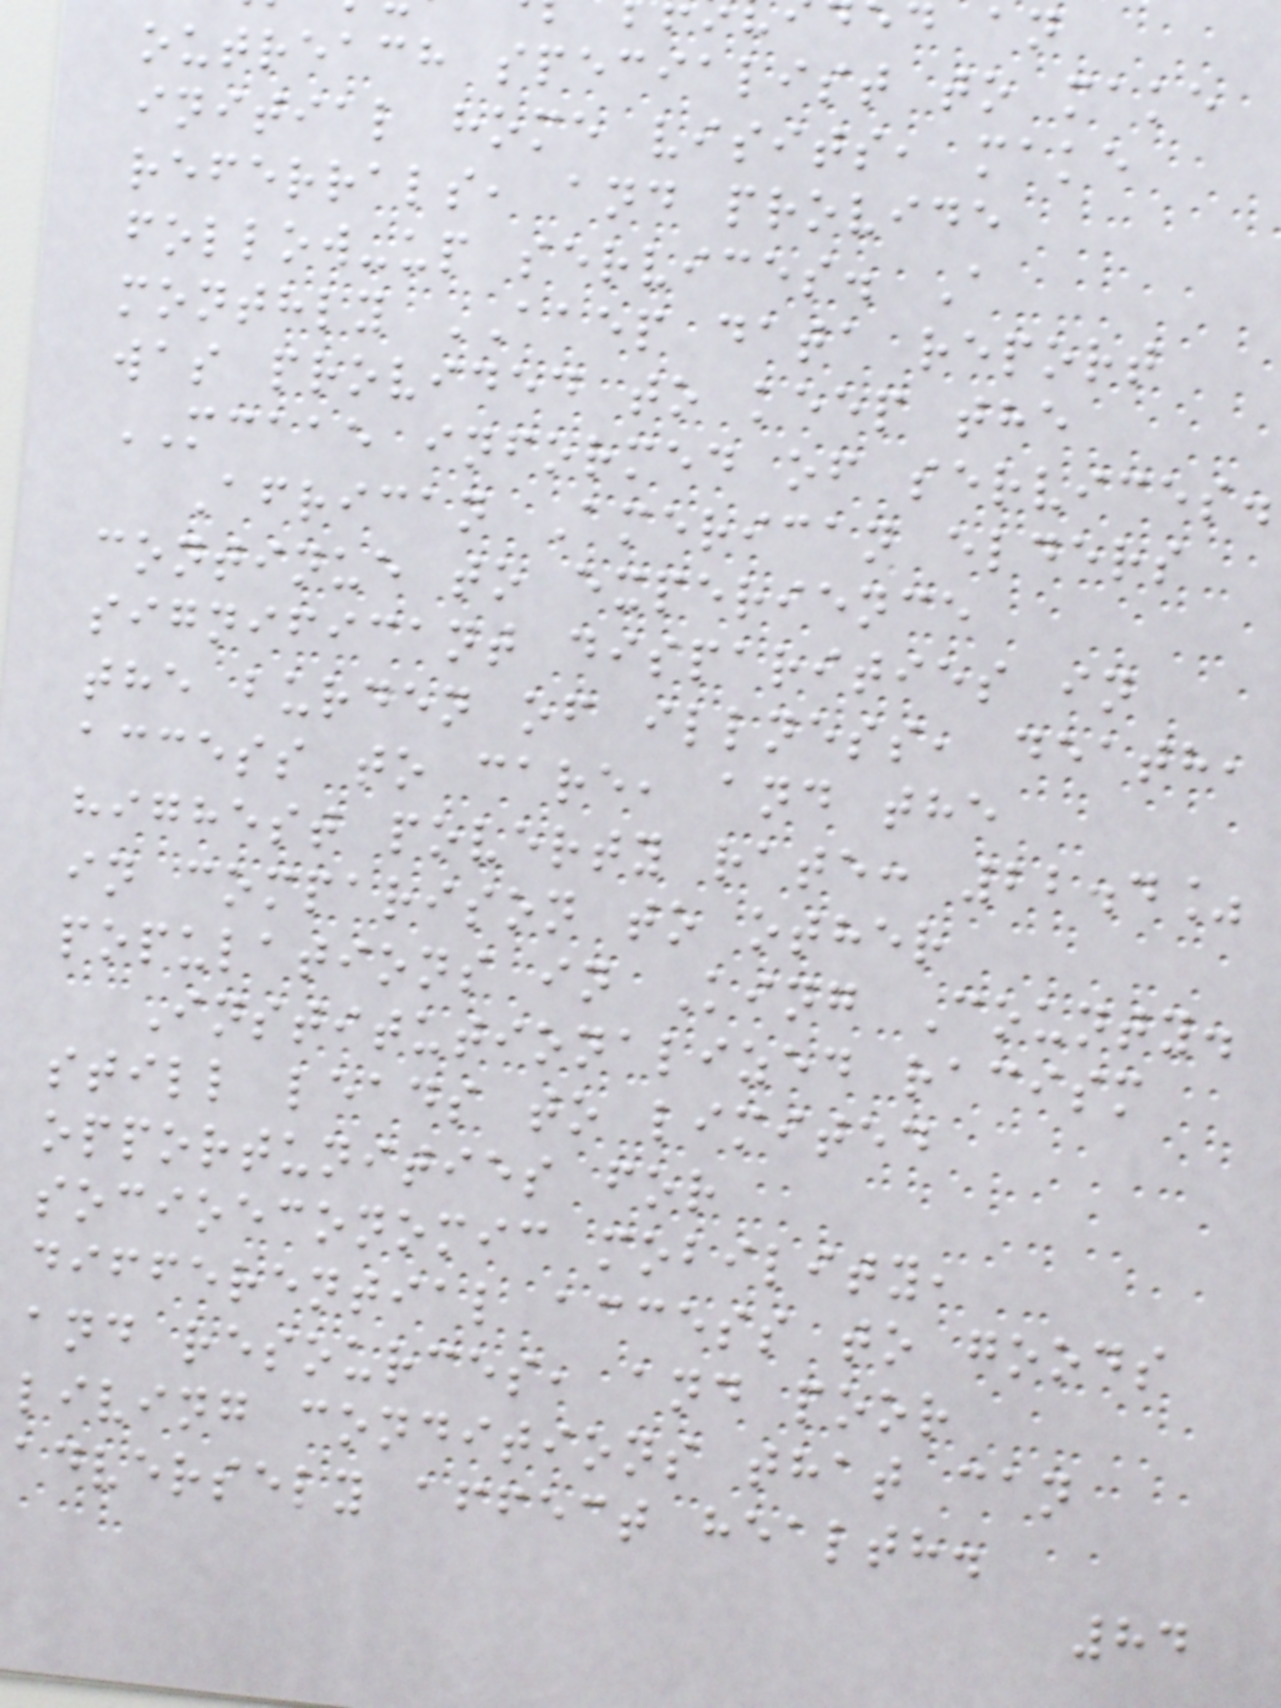outreach specialist to make
initial home visits, make
referrals, and provide
follow-up services. A
monthly AAEP data report
was provided to keep the
MCAAE informed of services.
African American elders
continue to experience
significant disparities in
the burden of illness, death,
access to care, and the
highest poverty rate: 22.4%
in comparison to other
populations in King County.
Institutionalized racism
still leads to limited
opportunities for
socioeconomic mobility,
differential access to goods
and resources, and poor
living conditions that can
adversely affect health.
84
